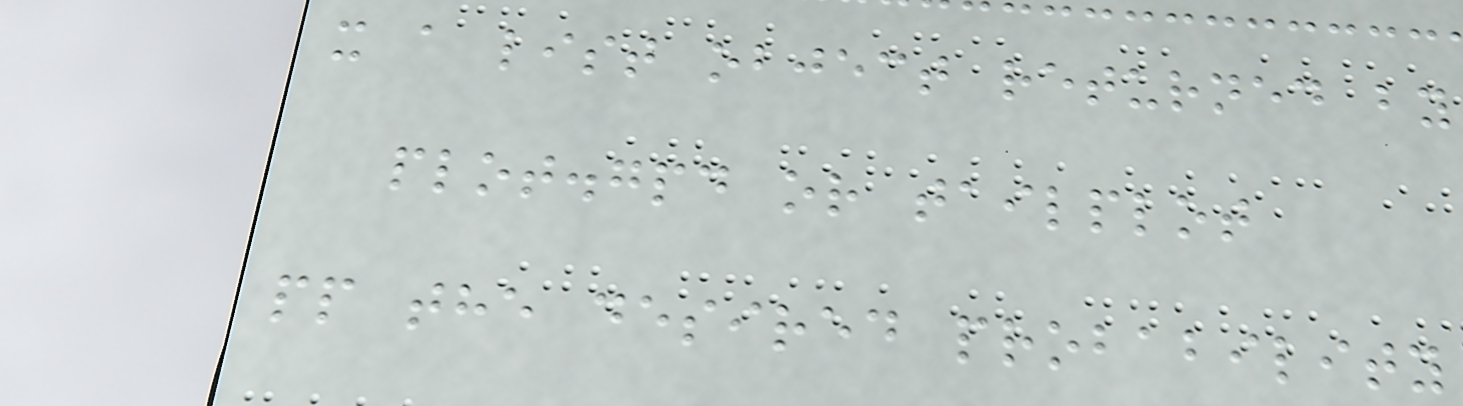x a list object returned by
plot.gpd or tailplot
pp the desired probability
